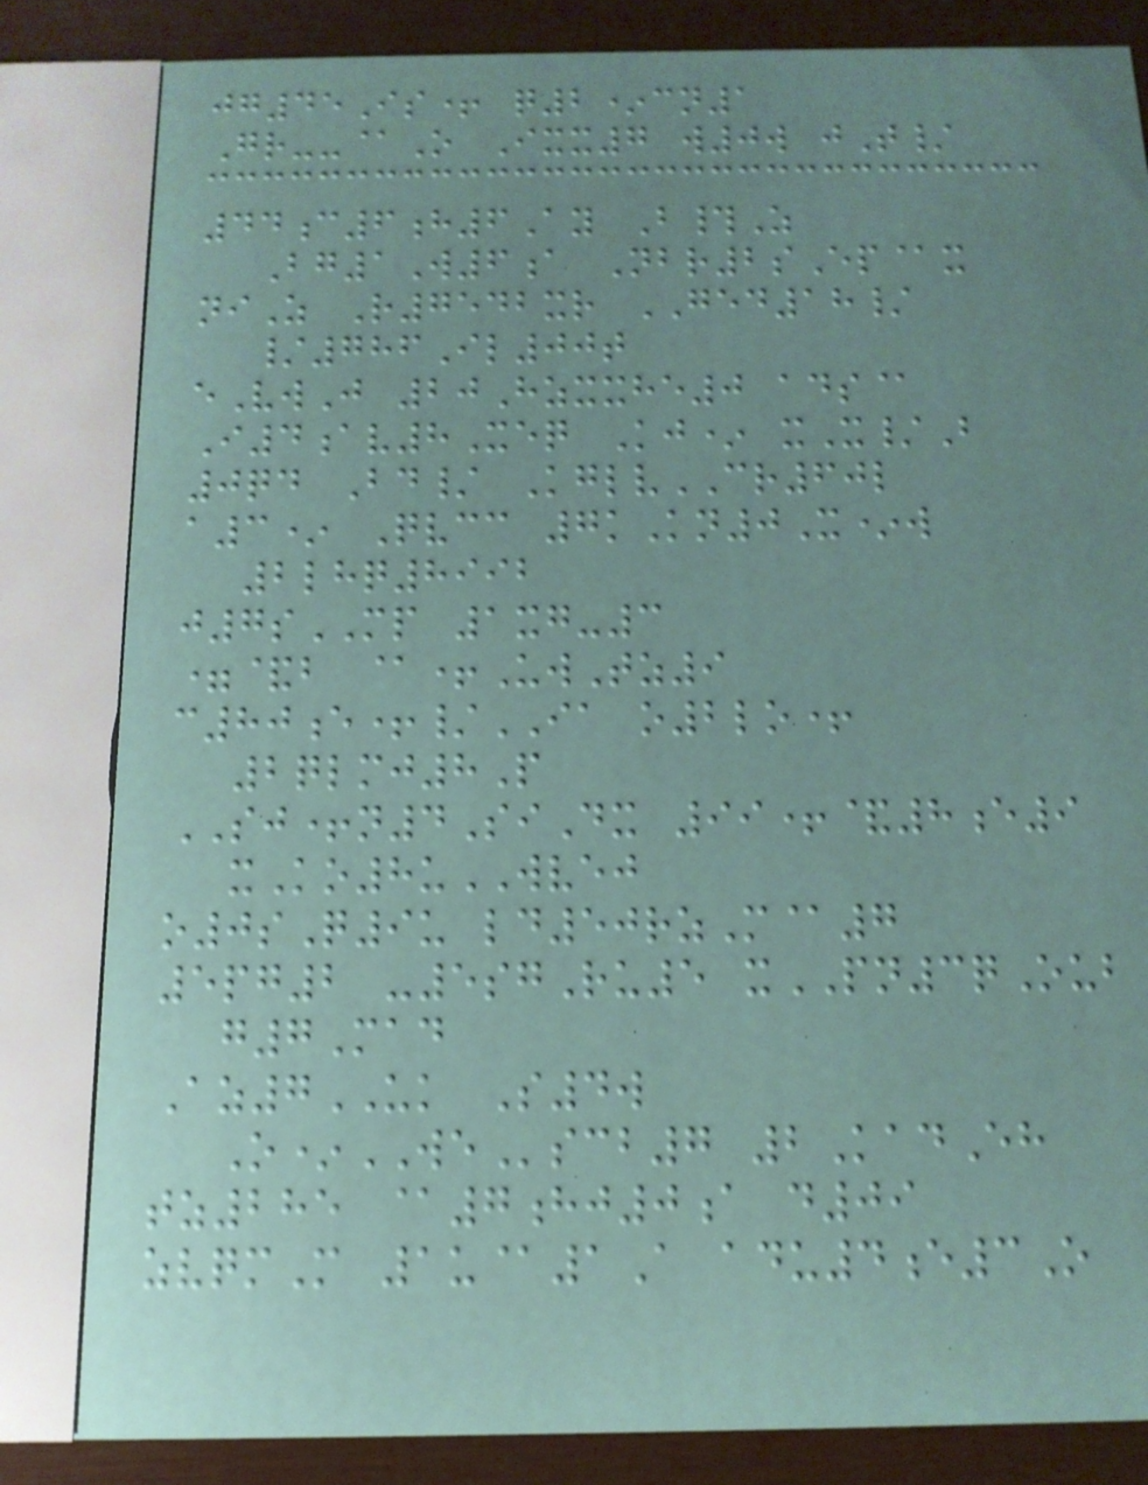jg45Is+ q2*cn1
Gr--@O Ixx7 w0w jT/
44c6h6Ay B#Z
Bg1W6a Nbr2sEp@x
niZ R7542xr GED18/
/786Il00t
eVwJ 20Hzxxhe0 ads@
I4av8Xeq Kj* xX/B
0qd Bd/ KglvCR60l
a3* Qvcc 7kKn0X*w
2lhq8992
j7sMP 1xg-3
=&b @+UwTz9
c80e+/IA o2lo+
2qlmj8P
SJ+n4SiDx 99+&8e9
xKo8uWVEJ
o0sQ9u ld50rzM@7
5pg2 -5sgRu5 xPN3qOub
g7Mad
Az7UK S4w
O*WEscb7 2KadEh
tz285 @7hj0a d09
zvqmM 1u@1A adu4e3O
